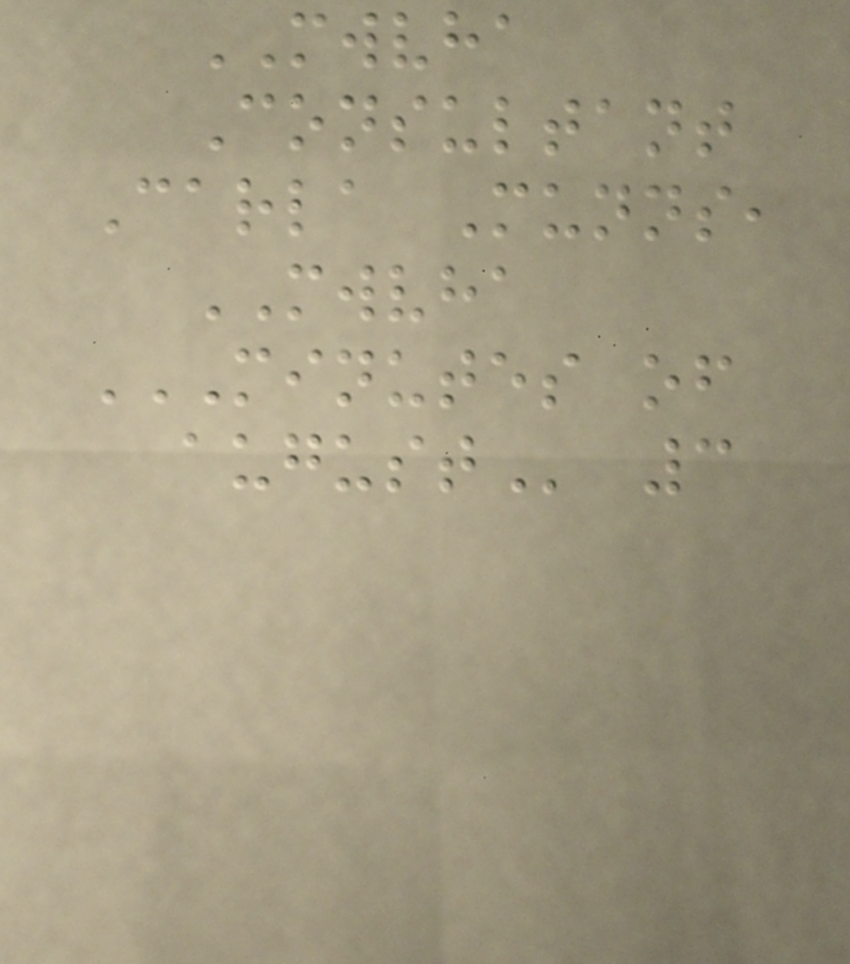MWVHA
Consultant
Carla Munns,
MWVHA
MINUTES OF
AUGUST 3
